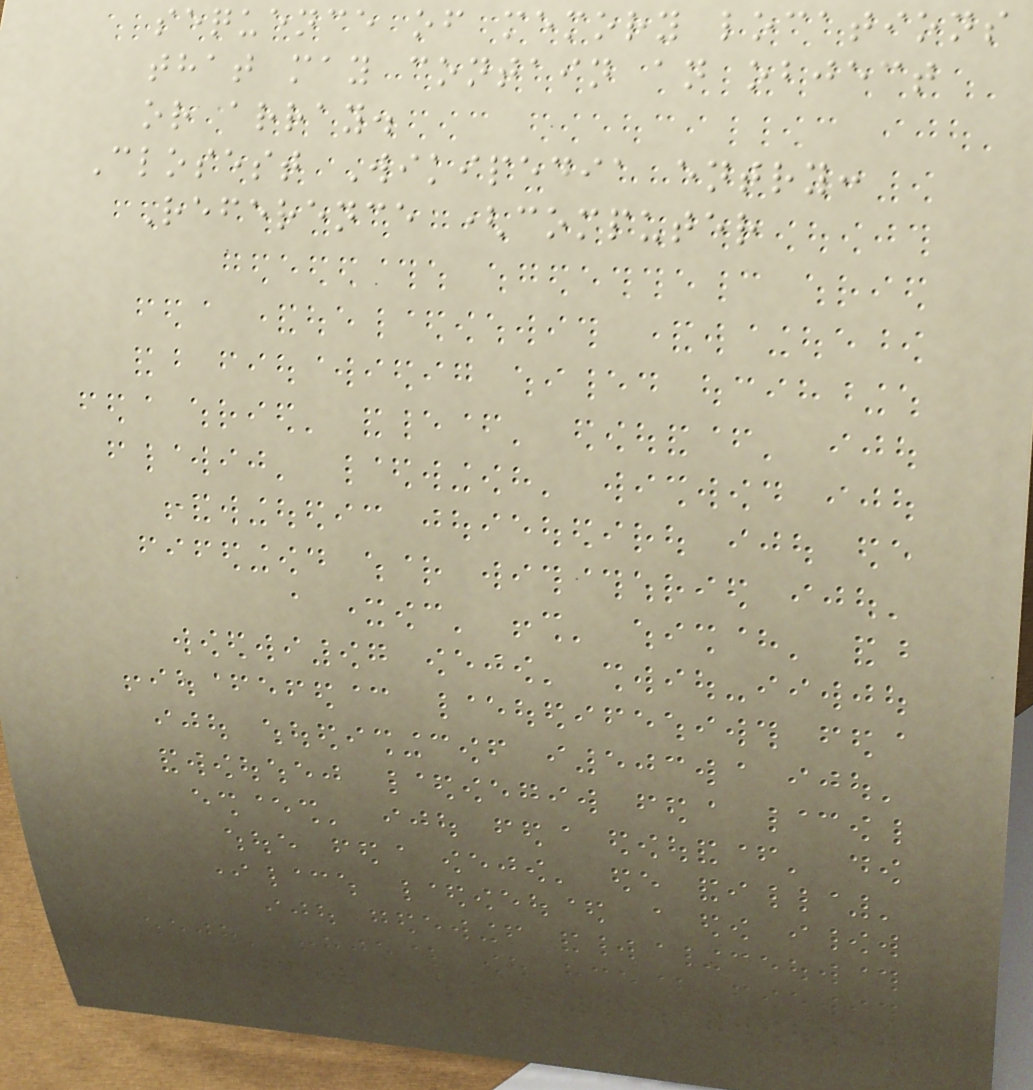sequence of memory locations
that may contain an object
or array.
Closest Wikipedia entry:
Reference (computer
